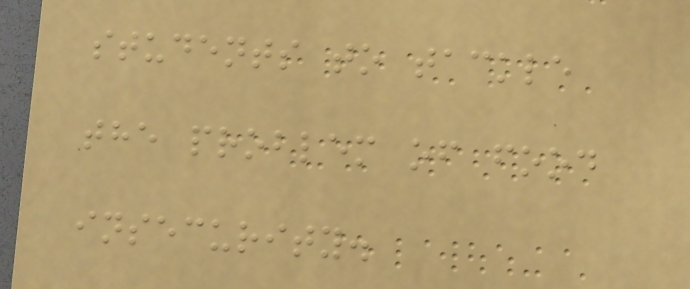students to tackle
the problem of food
insecurity.
